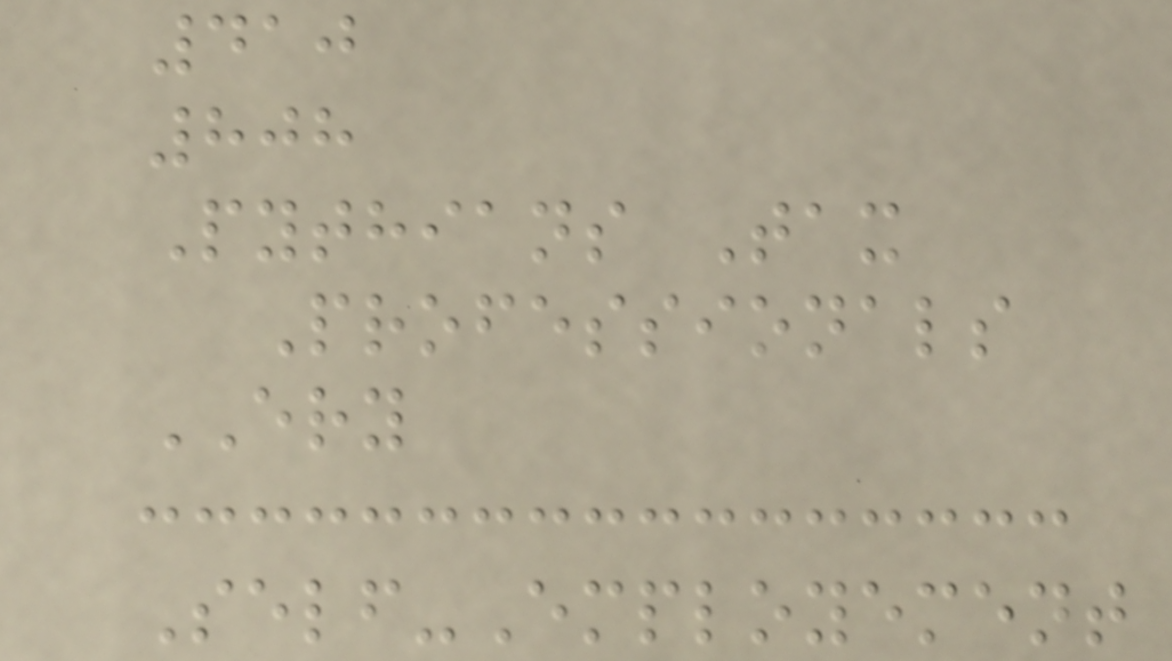410
808
Pythians Tax
Professionals
ERY
Self-Employement
